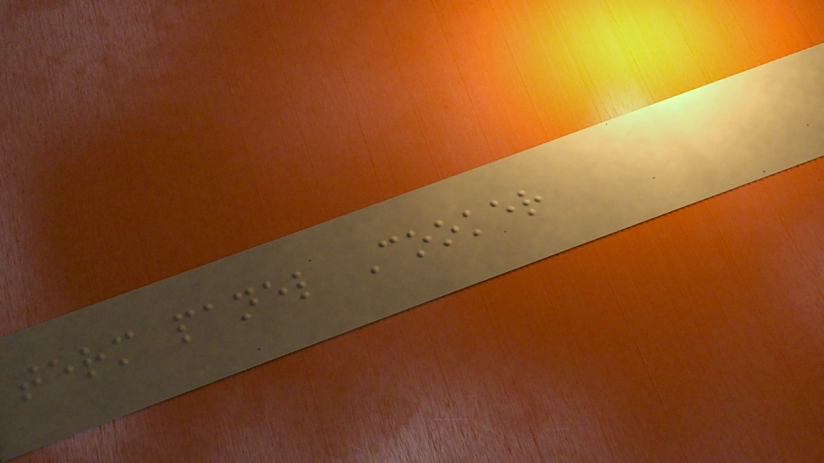term panel Cooker
